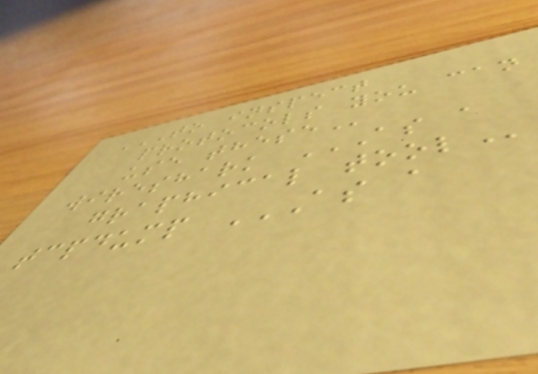TO INSPECT
PROTOCOLS YOU CAN
USE THESE
wireshark AS A
GRAPHICAL TOOL
tcpdump AS A
